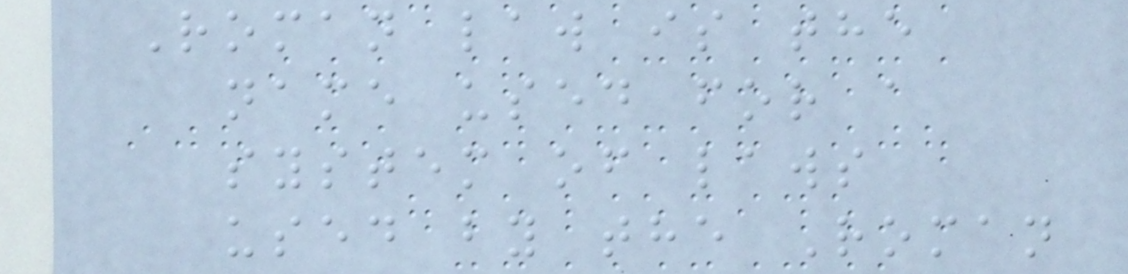Roman law is the
name used for a
system of laws
used by the Roman
